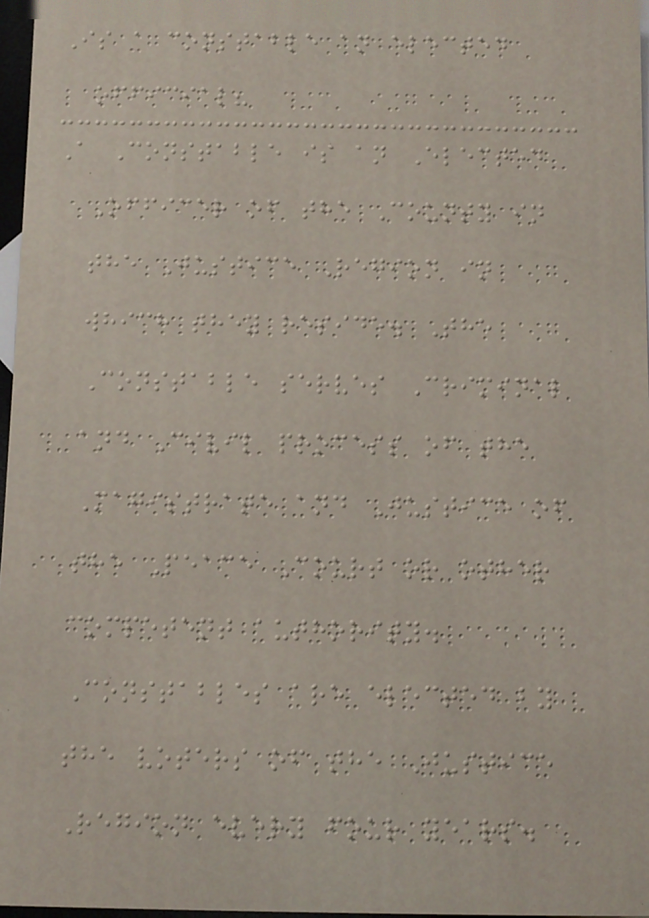Is a constable an elected
official?
A Constable is an Elected
Officer of the County in
the Justice Region in
which they reside. The
Constable serves Criminal
and Civil process of the
Magistrate and Justice of
the Peace Court or other
competent authority.
Constables are elected by
the voters of the Justice
Region every four years.
